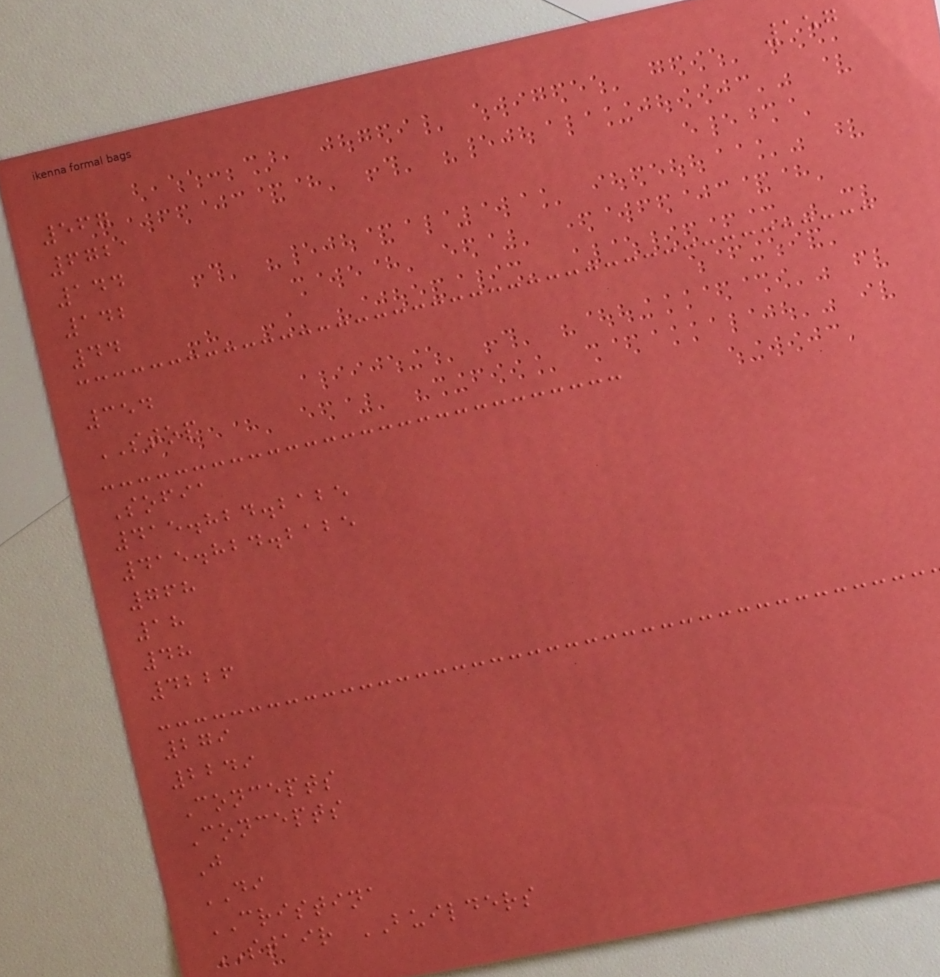157
567
6721
144
142
44
354
STOP
Sofia
415.824.2125
415.824.2125
768
18
48
4226
279
2249
Concepts
Concepts
J
DI
CRISTINA
STAIR BUILDERS
